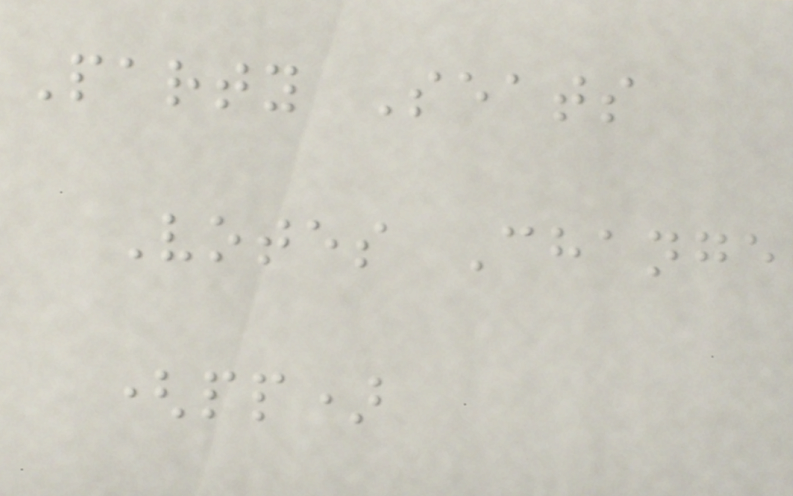Party Seats
Votes Change
(pp)
